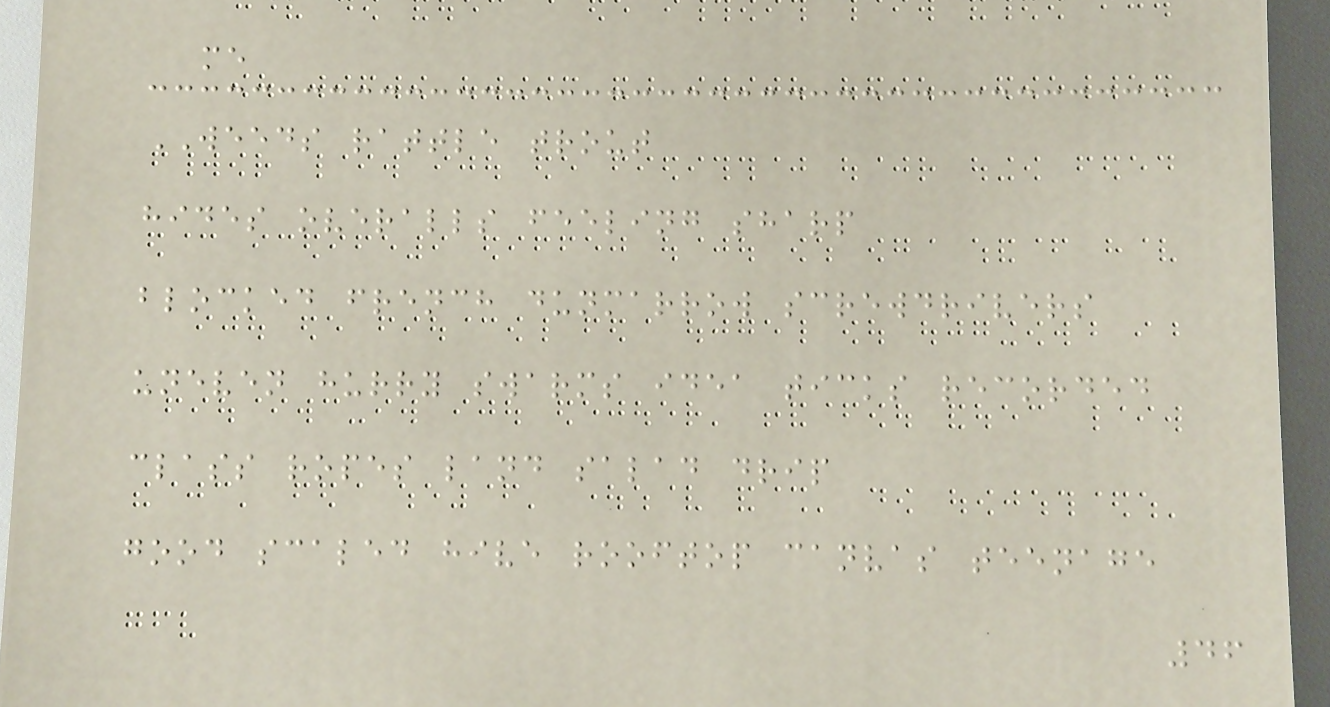me
WEEDS rattle trout
hides overalls feeling sharp
blocked french dunmarrow screwdrivers
uneven hurry swarms idea ticks recorded
class ropes land salad drip
good scaled hive rooftop canvas teenage
46
